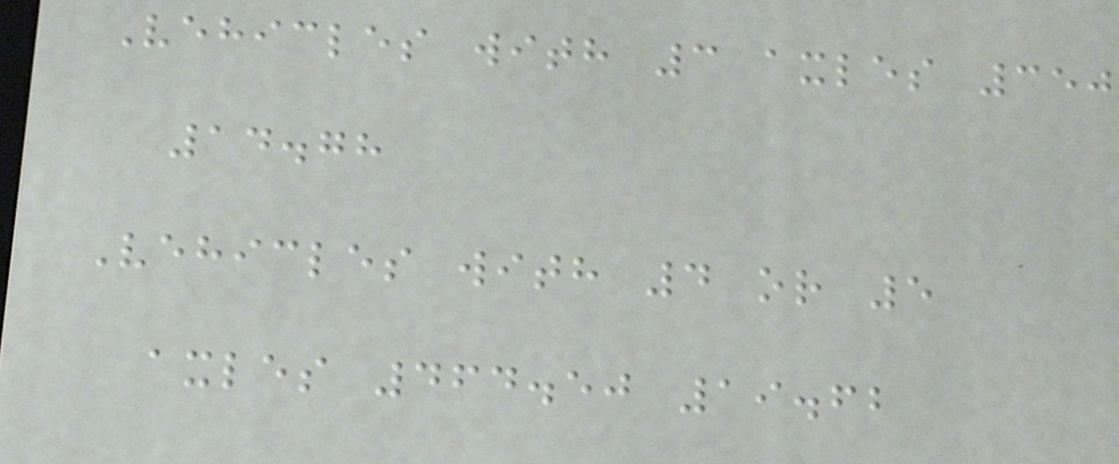Vehicles with 3 axles 350
14.78
Vehicles with 4 or 5
axles 464.50 19.62
